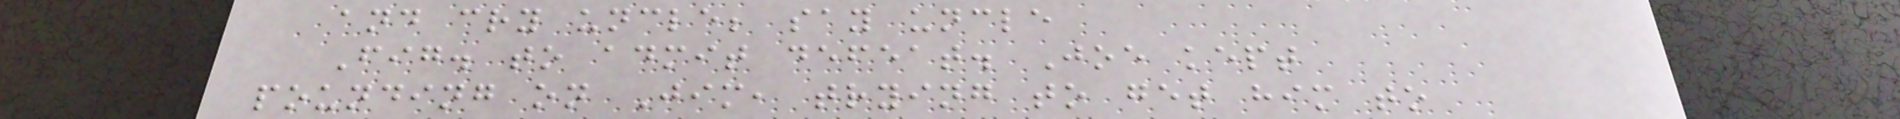and cry uncle; say uncle
Fig. to admit defeat. Joe kept
pounding on Jim, trying to get him to
